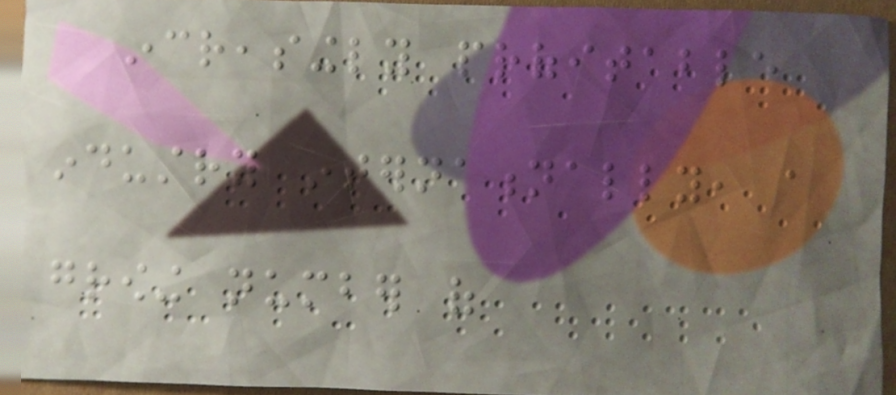increasingly profitable
industry internationally, a
growing number of
